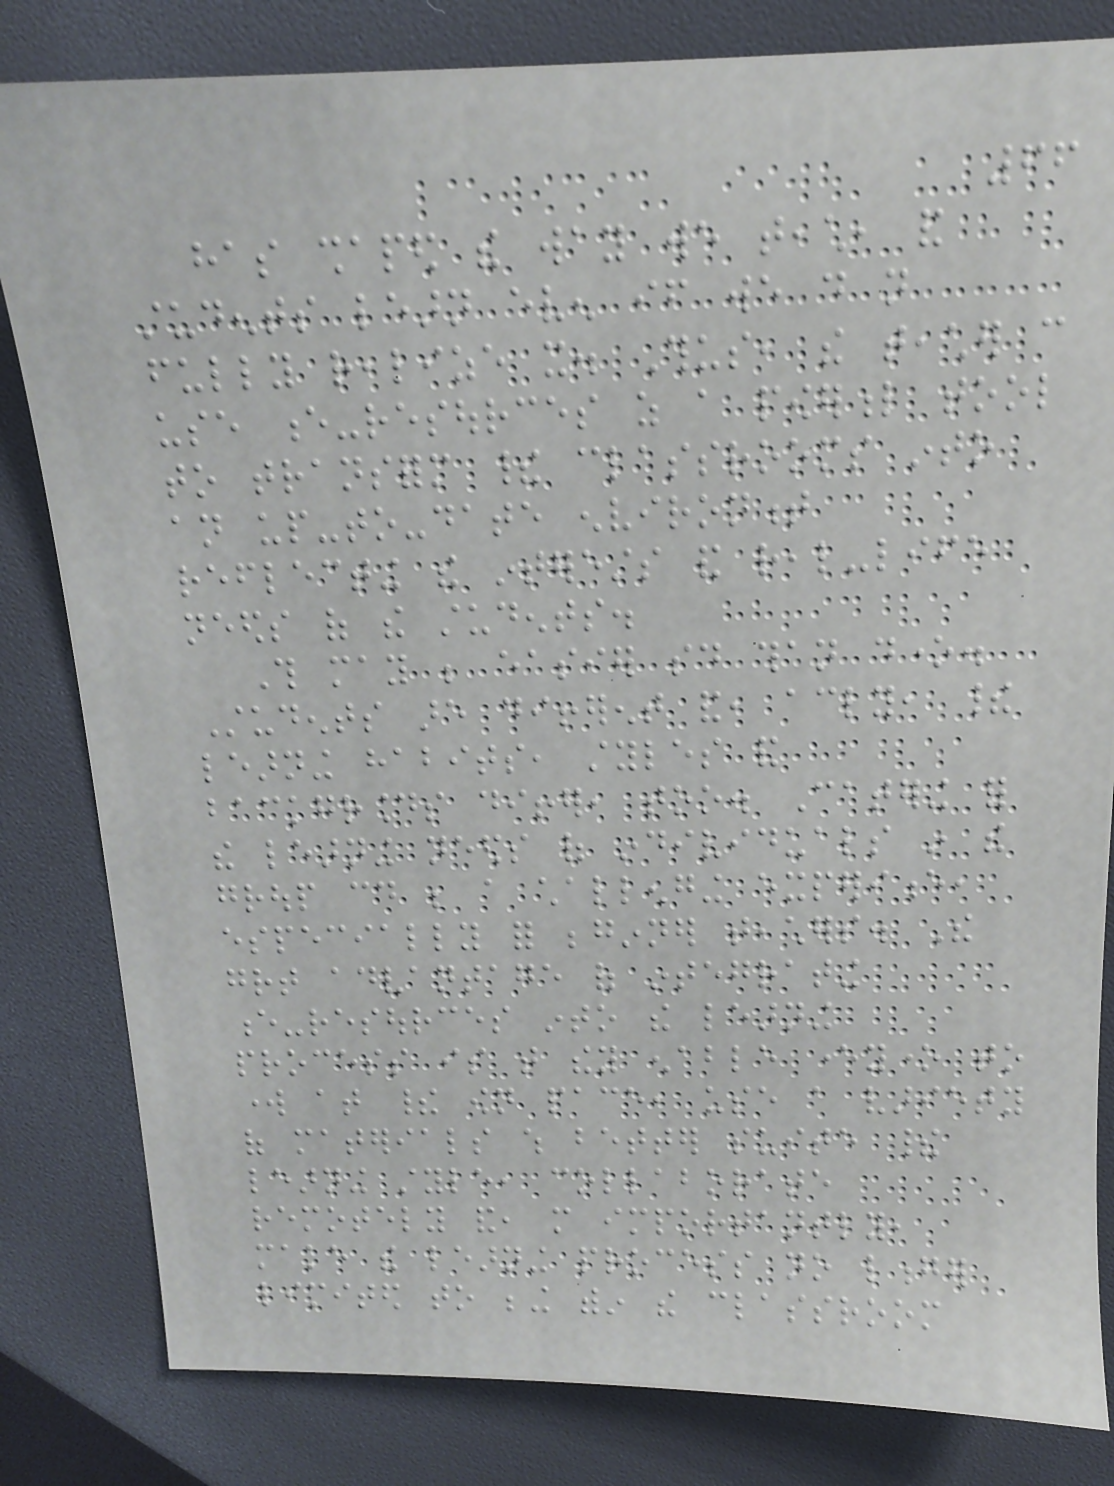66
has shaped the way we teach, and
students learn even if we do not
fully realize it. Thus, the teacher can
use e-resources as a powerful tool
to transform their classrooms into
an up-to-date environment
reflecting the interests and real-life
needs of the students.
This may be easier said than done.
Students are different and, accordingly, their
learning habits, styles and
backgrounds differ, too. Catering for
the learning needs of individuals in the
group could be a challenging experience,
especially for beginner teachers. The
great advantage of integrating
e-resources into the learning
process is that they enable everyone to
work at their own pace, use a variety
of materials which better suite their
learning style, collaborate
remotely and, more importantly,
make the learning process no longer
limited to being within the classroom
